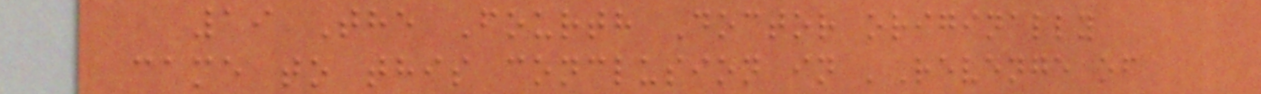19 The Fourth Doctor originally
came to this conclusion in 'Revenge of
